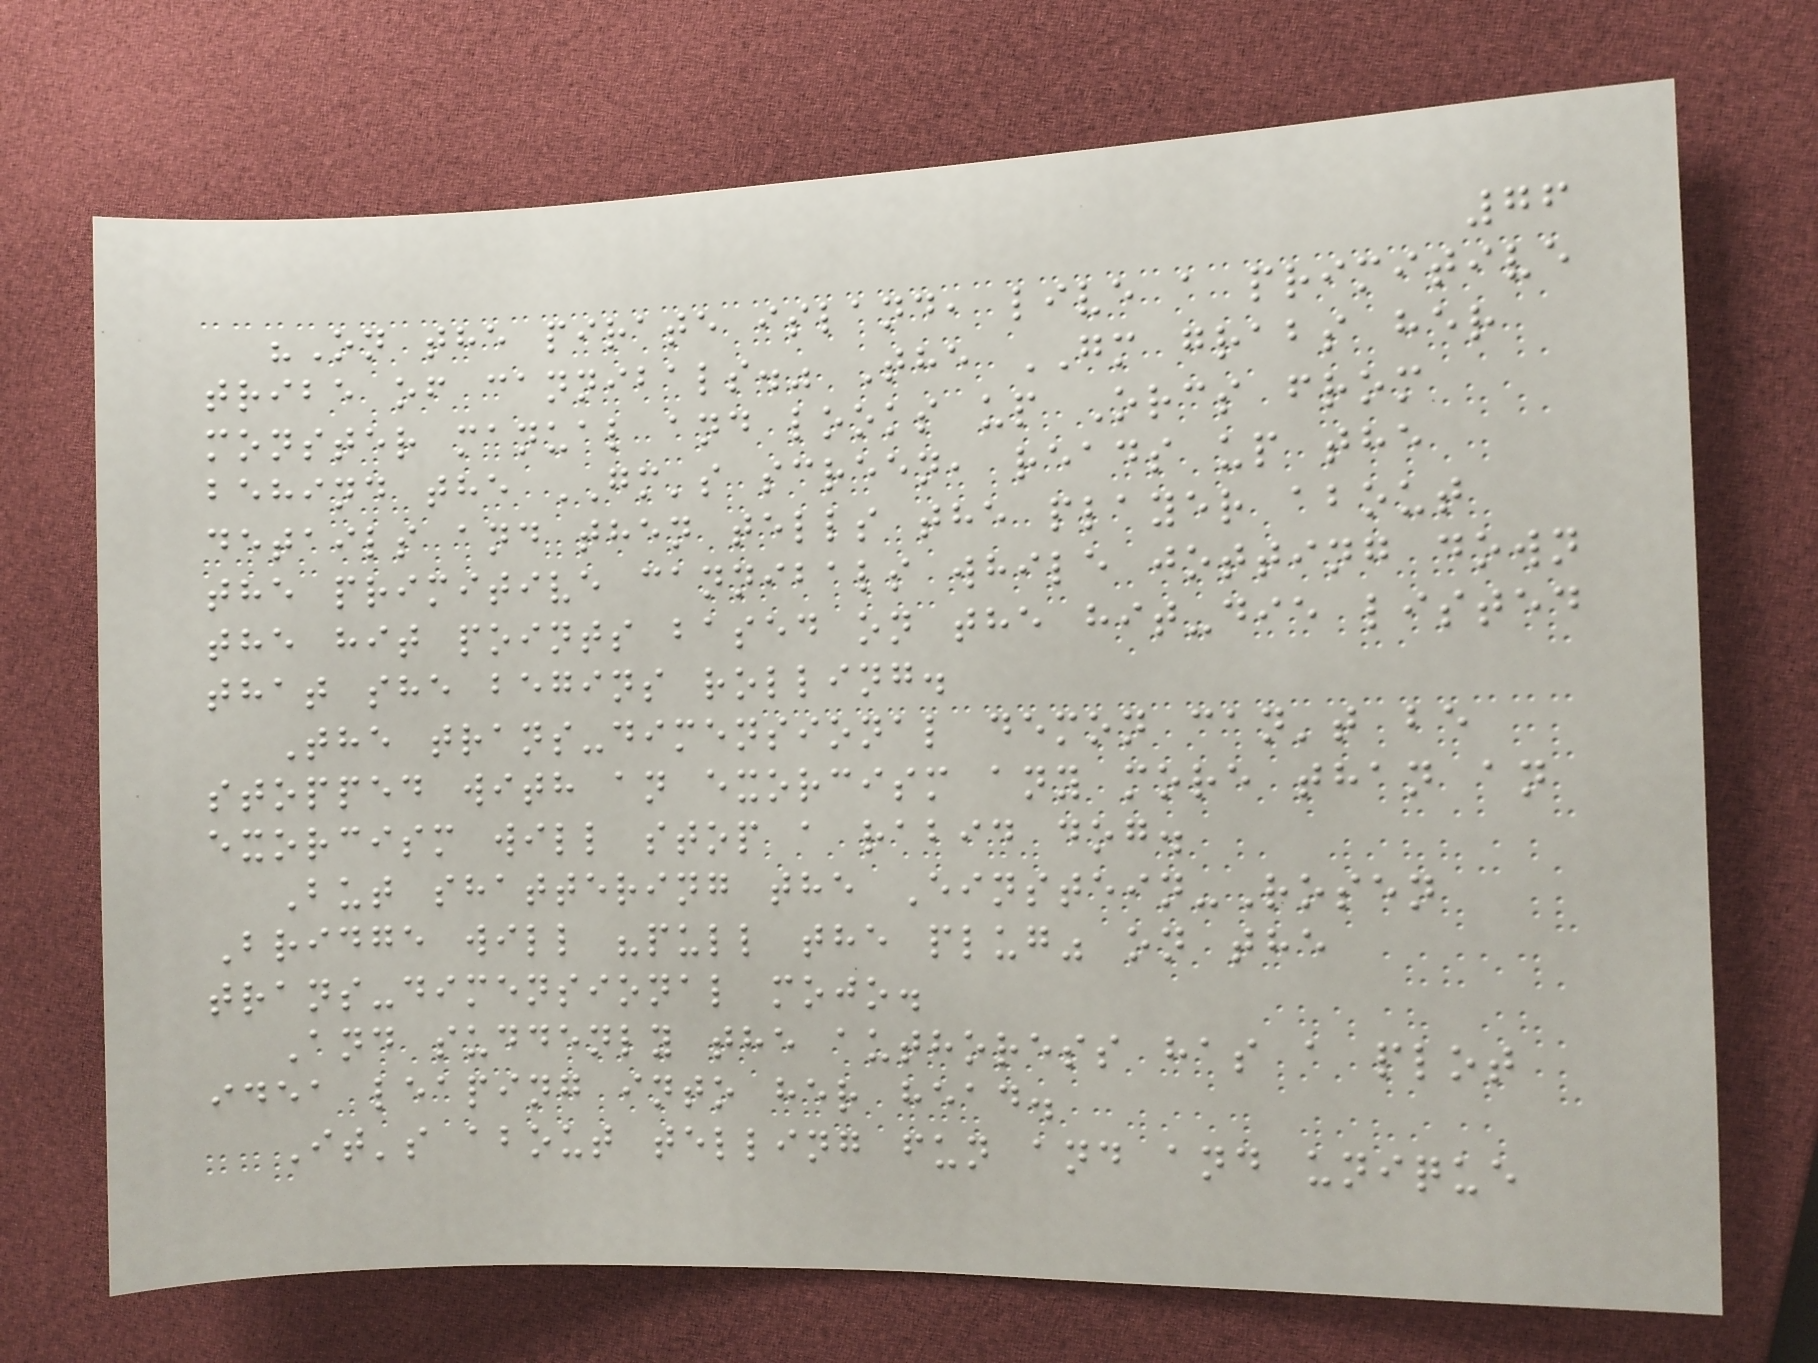76
"On the pirate island, live a primitive
tribe of cannibals." The GM grabs her
monster manual and looks up Orcs from
behind the GM's screen, reads up the
details and then tells the player about
the primitive cannibals while jotting down
the hit points based on the hit-die listed
that she begins rolling.
The trans-dimensional demon can't be
stopped with an exorcism any more than an
exorcism will stop a rabid dog.
But shattering the Einstein-Rosen
Bridge will "pull the plug" on the
trans-dimensional mojo.
And suddenly the authoress has a plot
idea leaping into her head.
It's about telling fun and and unique
